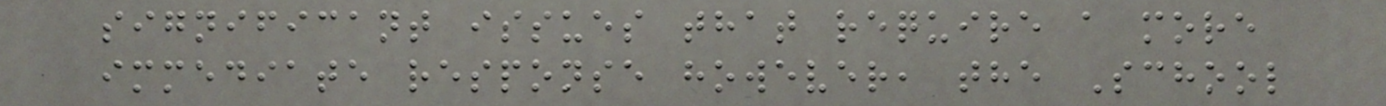significant issues that require a more
immediate response however, the School
